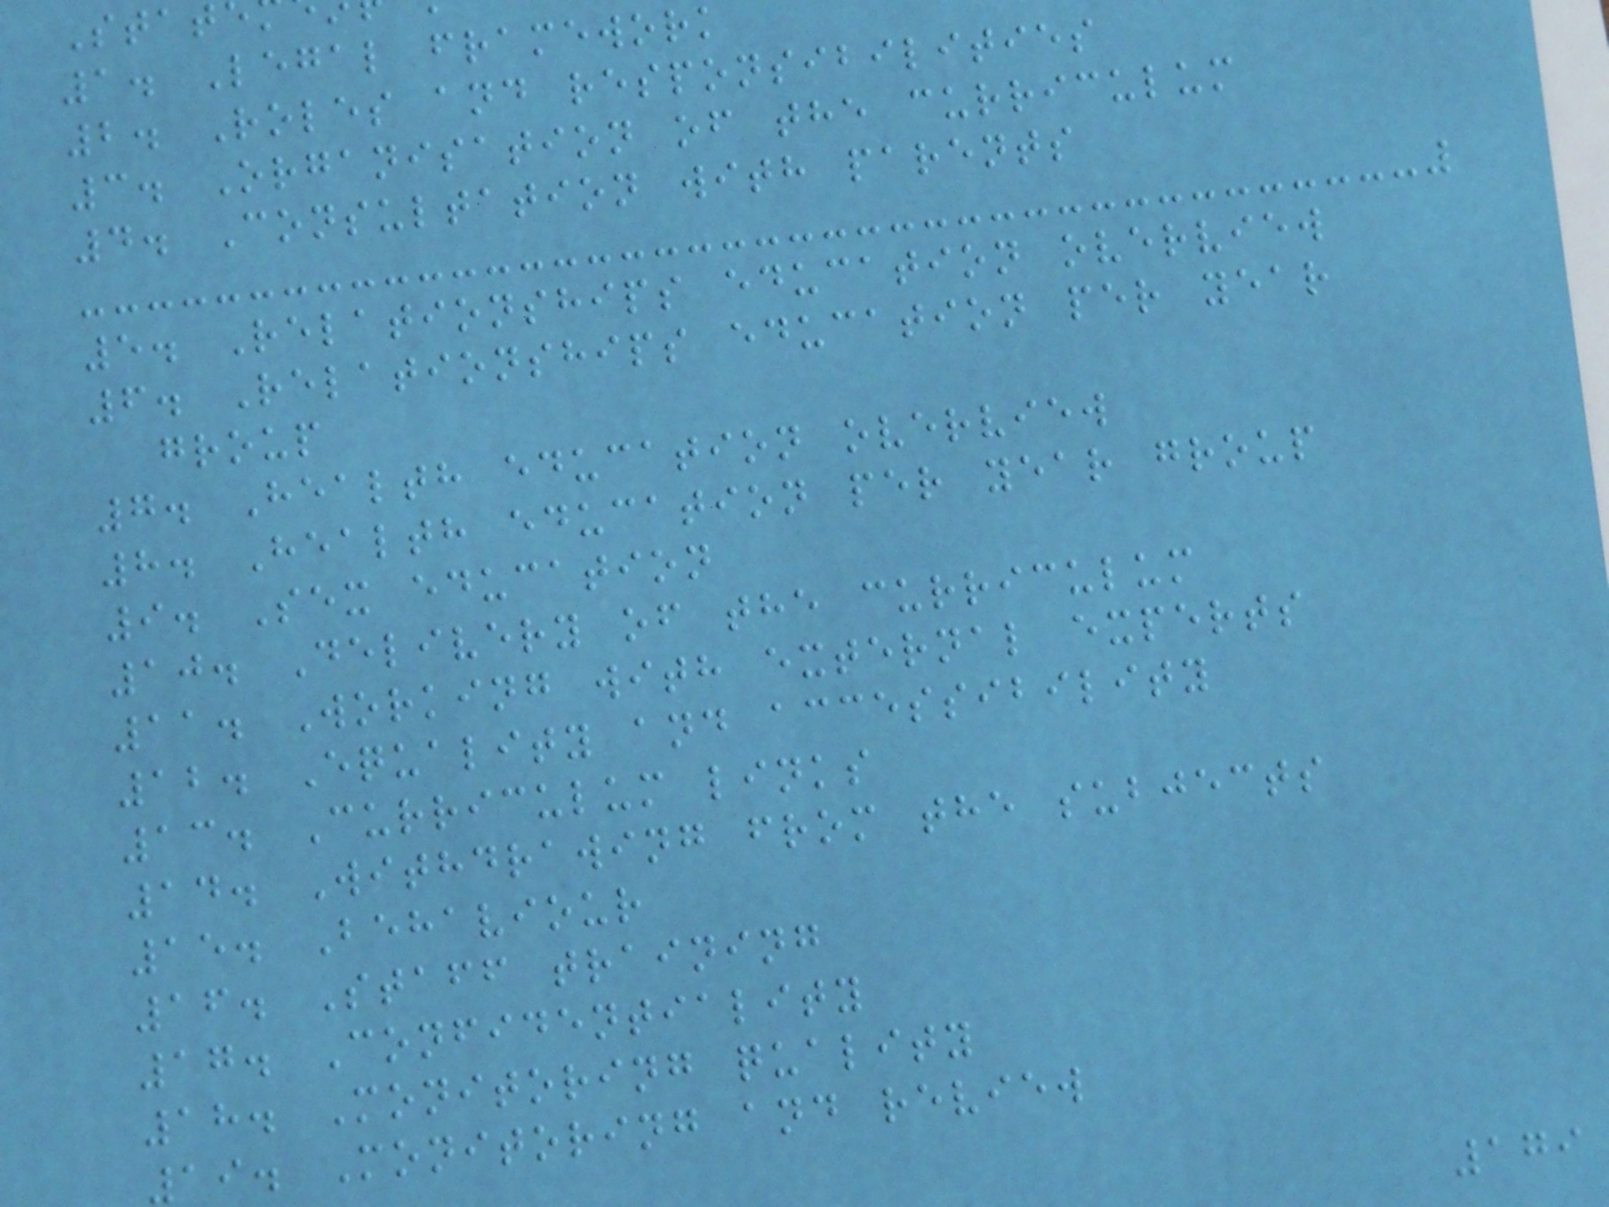Stat
1. Legal framework
2. Roles and responsibilities
3. Organisation of the curriculum
4. Consultation with parents
5. Relationships education overview
6. Relationships education per year
group
7. Health education overview
8. Health education per year group
9. Sex education
10. Delivery of the curriculum
11. Working with external experts
12. Equality and accessibility
13. Curriculum links
14. Withdrawing from the subjects
15. Behaviour
16. Staff training
17. Confidentiality
18. Monitoring quality
19. Monitoring and review
179
